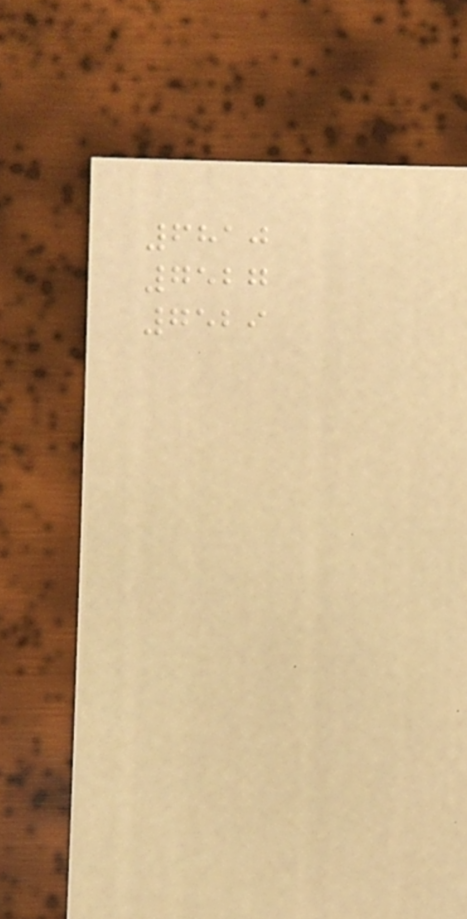6810
7527
7529
